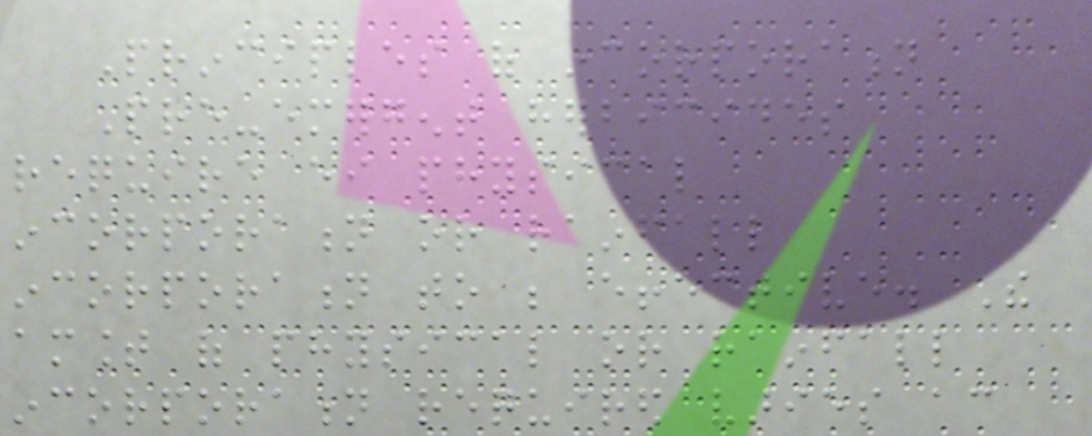Principles of incorporation
Pre-emergent herbicides
require either physical
incorporation or rainfall
incorporation to be effective. The
amount of physical or rainfall
incorporation required varies according
